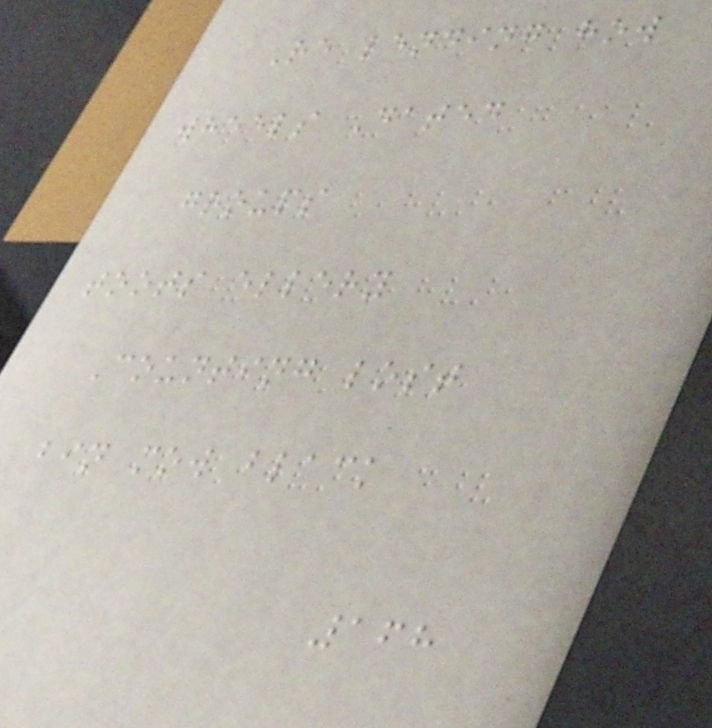Re lending how
wheels Dated
groups
toots ellery
Counting lost
bin mow black
168
